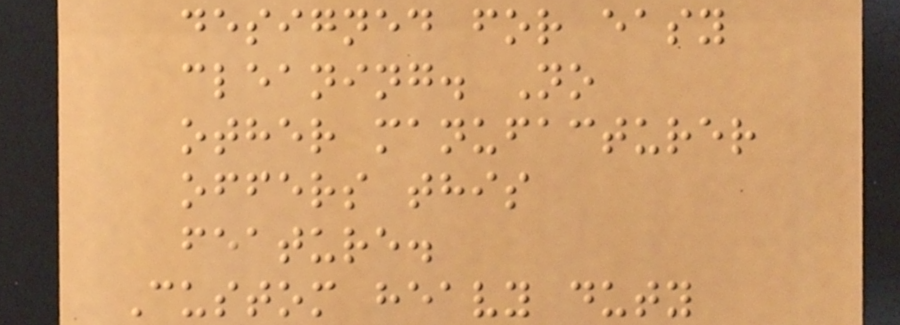designed for easy
cleaning. No
other manufacturer
offers this
feature.
Custom heavy duty
